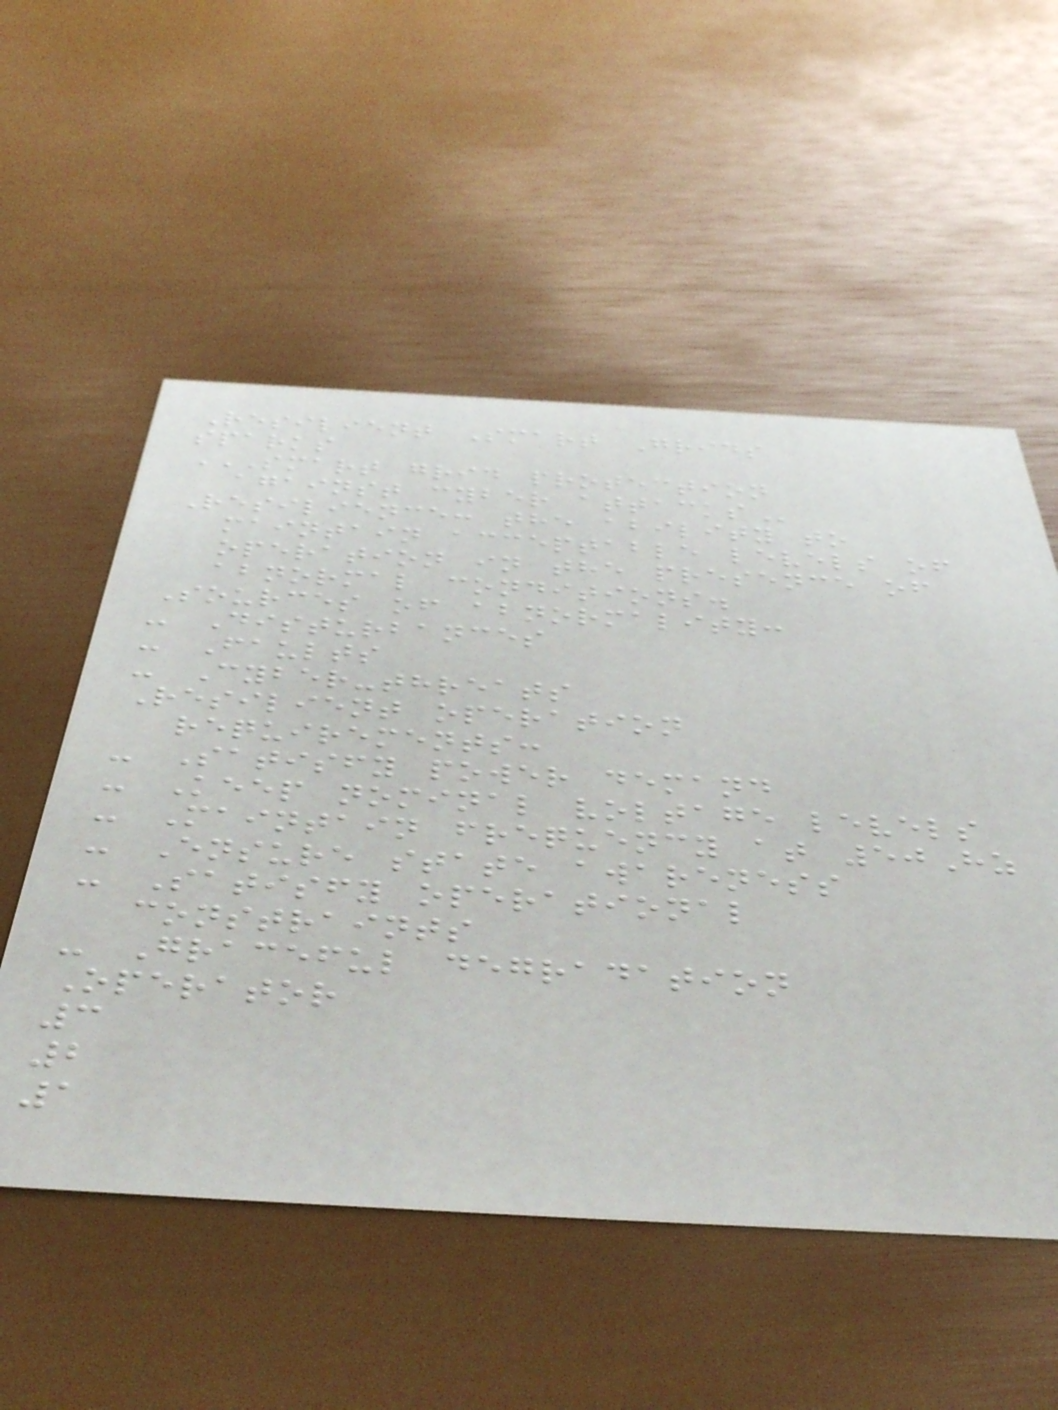Resilient Smart Grids
sparks
SMART GRID PROTECTION
AGAINST CYBER ATTACKS
Resilience: the ability to
maintain acceptable levels of
operation in the presence of
abnormal conditions.
Sources of abnormality:
- Disturbances
- Faults
- Cyber-threats
Resilient operation
requirements:
- Satisfy power demand
- Keep nominal voltage levels
- Maintain frequency at 50Hz
- Ensure state awareness
- Satisfy operational
constraints
- Graceful degradation
Operator
3
2
1
